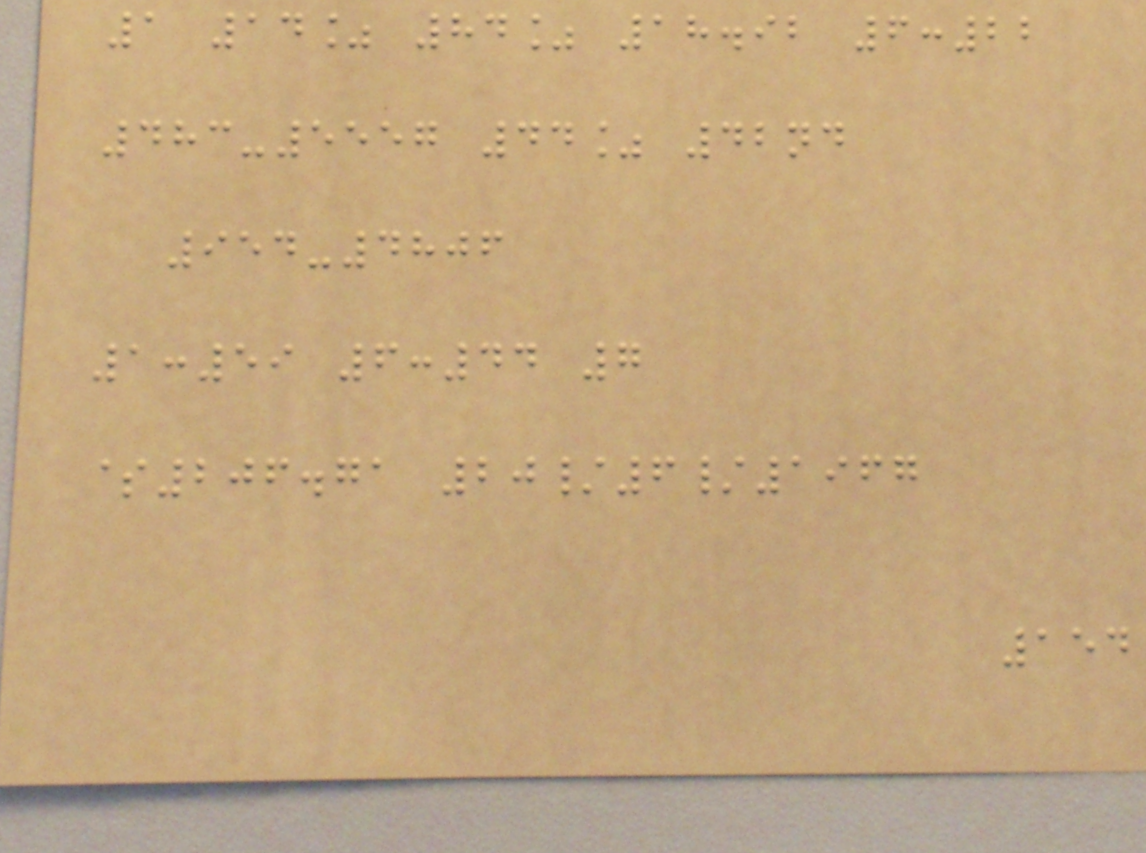1 14% 84% 18.92 6:22
483-5557 44% 42nd
954-4806
1:59 6:44 7
$206.71 20/6/1967
154
